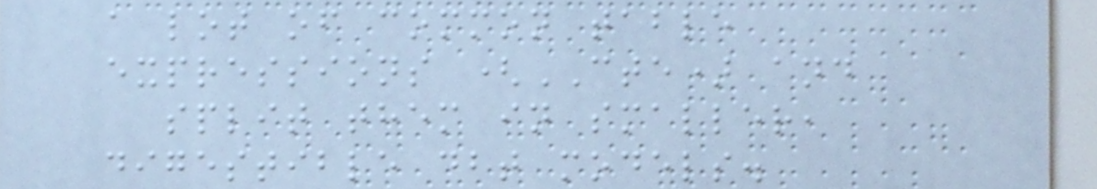a lot of common table
expressions (CTE) and
split them in smaller,
digestible dbt models.
